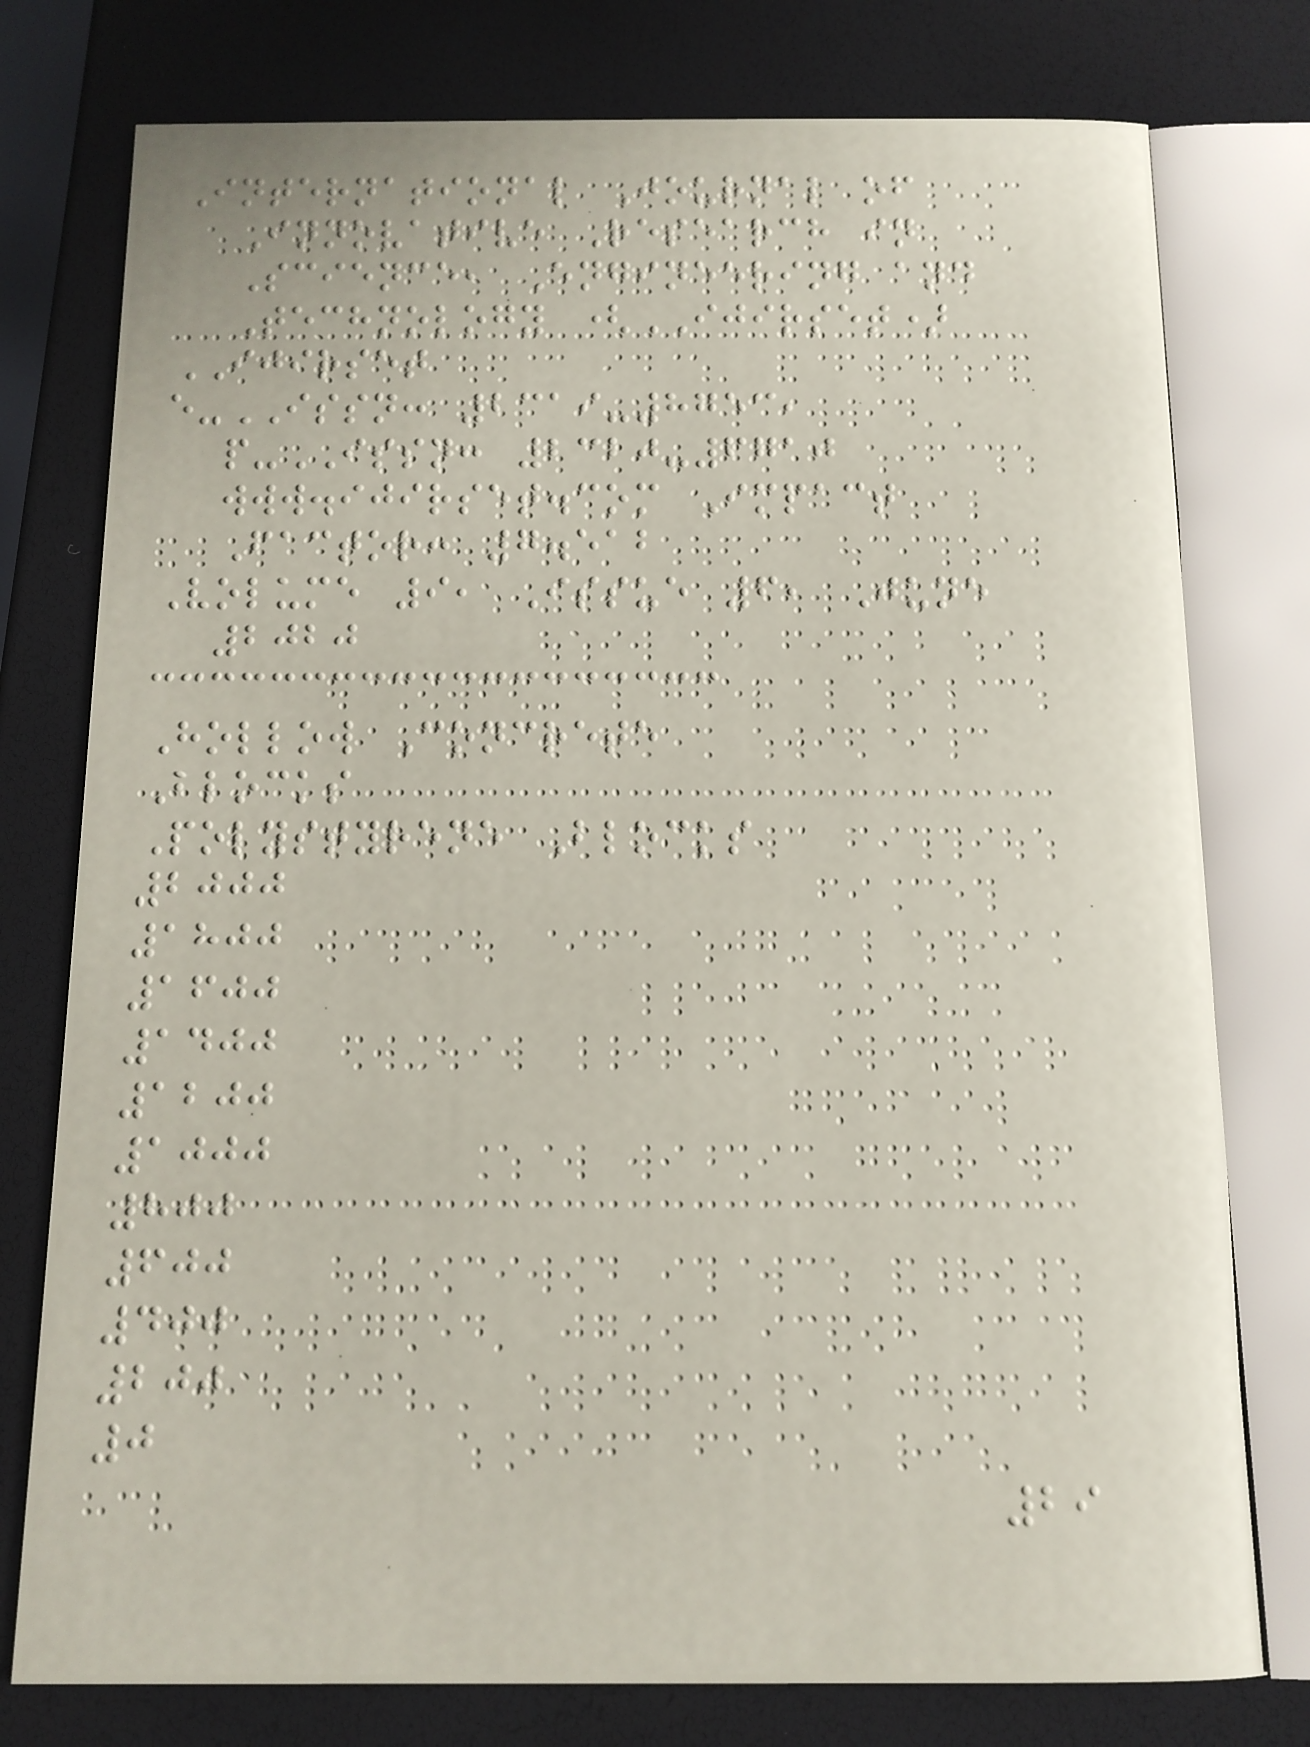International Journal of
Innovative Research in
Science, Engineering and
Technology (IJIRSET)
IJIRSET
e-ISSN: 2319-8753,
p-ISSN: 2320-6710
www.ijirset.com Impact
Factor: 7.512
Volume 9, Issue 6, June
2020
Hollow Concrete
Blocks
Polystyrene Blocks
2000
1800
1600
1400
1200
1000
800
600
400
200
0
29
